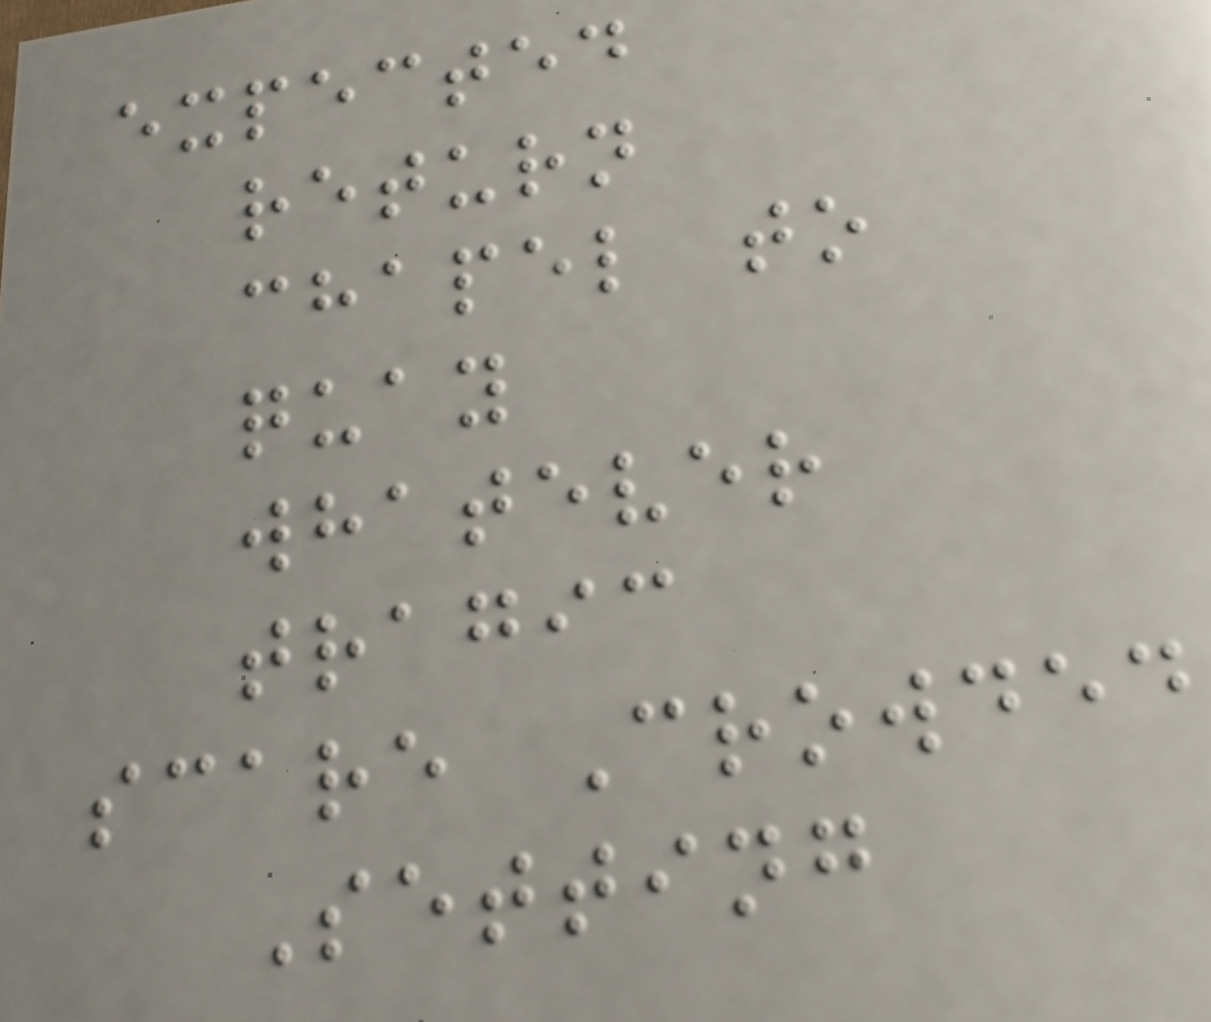expected
return
chapel to
quay
whatever
tragic
scare Crowded
Setting
